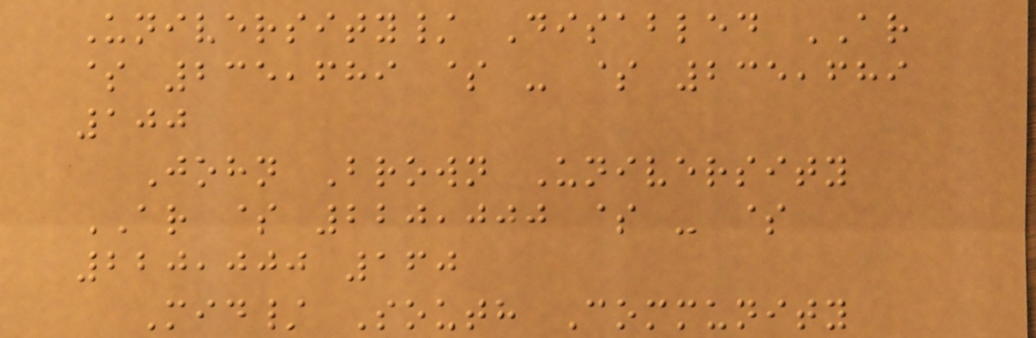University/ Disabled AR
$ 235,689 $ - $ 235,689
100
John Brown University
AR $ 220,000 $ - $
220,000 160
Mid/ South Community
